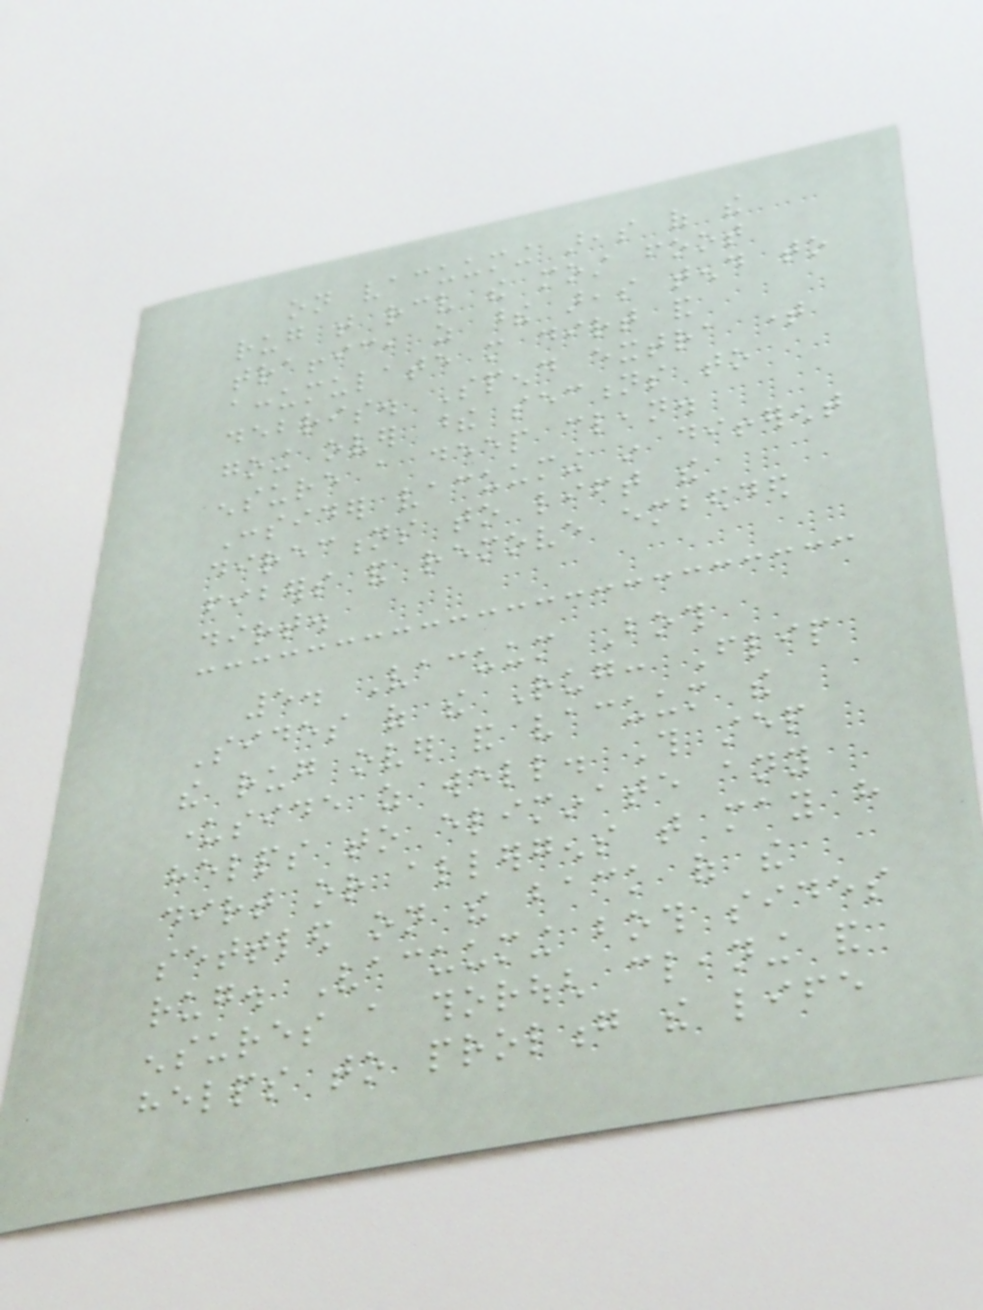on vacuuming areas of the
rug that receive the most foot
traffic, as these areas tend to
accumulate more dirt and
debris. Spend extra time
going over these sections to
ensure a deep clean.
Consider vacuuming in different
directions to lift the
fibers and remove embedded
dirt.
5. Vacuum Both
Sides of the Rug: Flip
the rug over and vacuum the
underside as well. This step
helps to eliminate any
dirt or allergens that may have
settled on the back of the
rug. Vacuuming both sides
ensures a thorough cleaning and
helps to prolong the life
